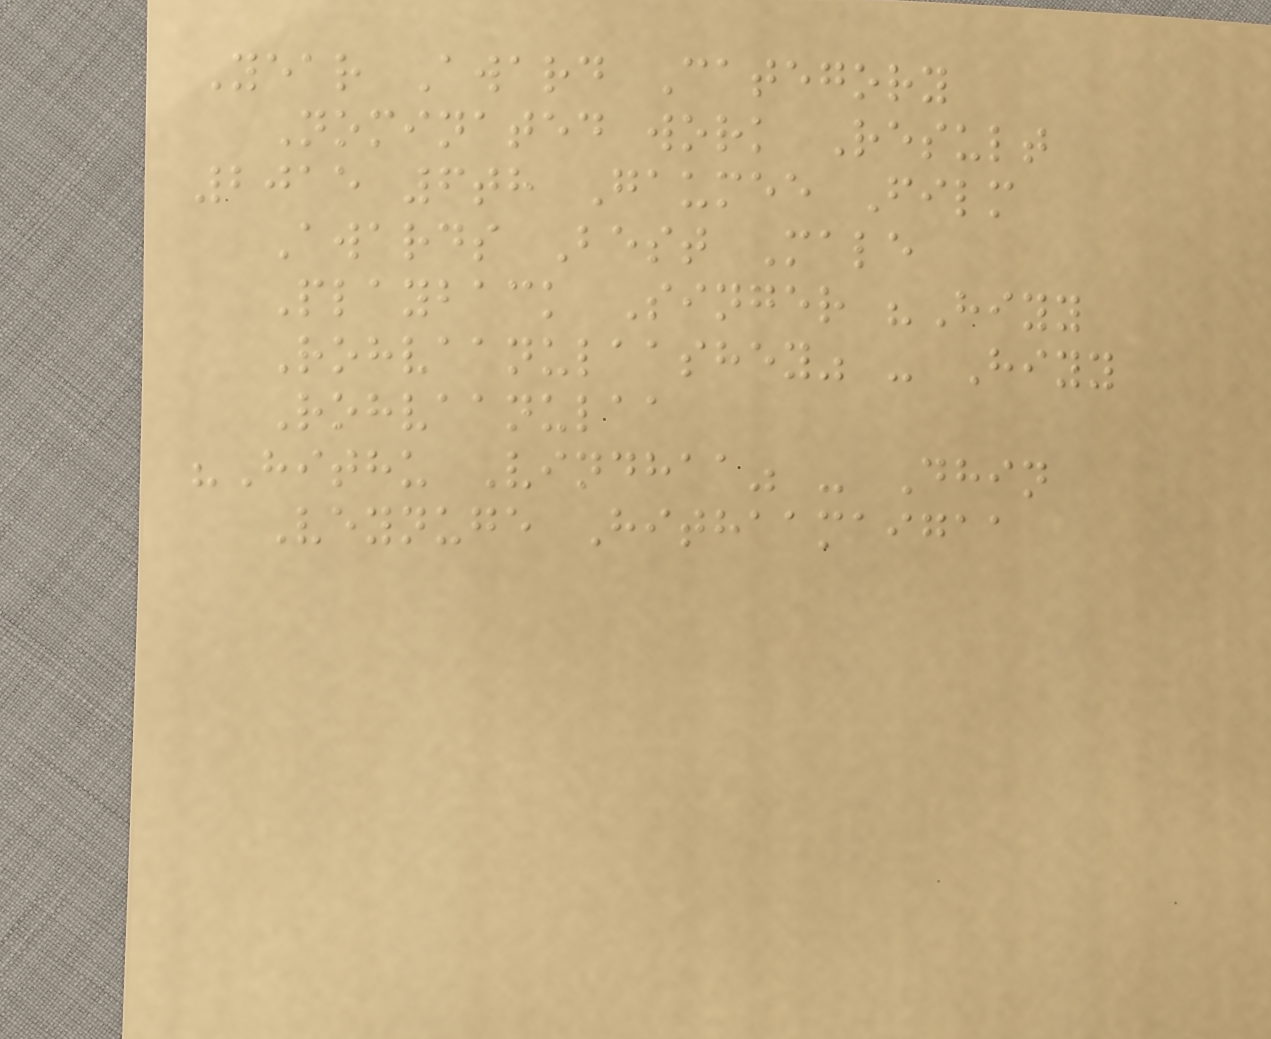Year Award Category
Nominated work Result
2015 6th Gaumee Film
Awards Best Male
Playback Singer "Hiyy
Rohvaanulaashey" - Hiyy
Rohvaanulaa
"Hithu Vindhaa" - Dhin
Veynuge Hithaamaigaa
